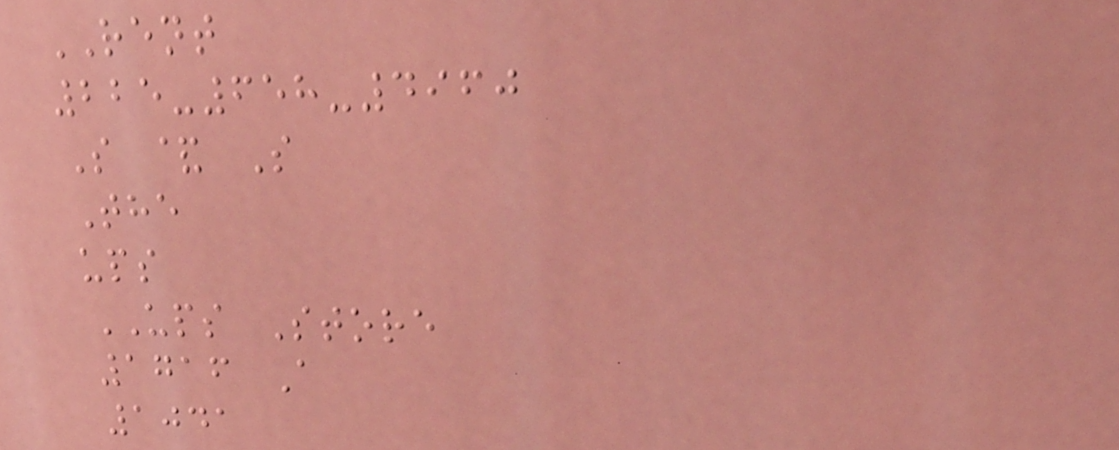RENT
225-658-4960
S & S
The
ups
UPS Store
1716 A
1041
